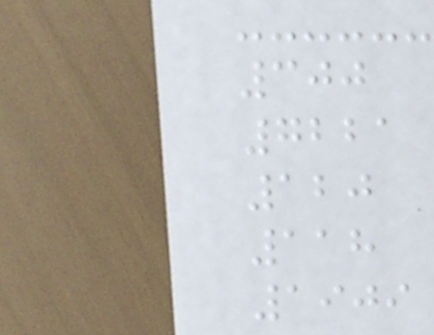300
7221
120
118
1909
